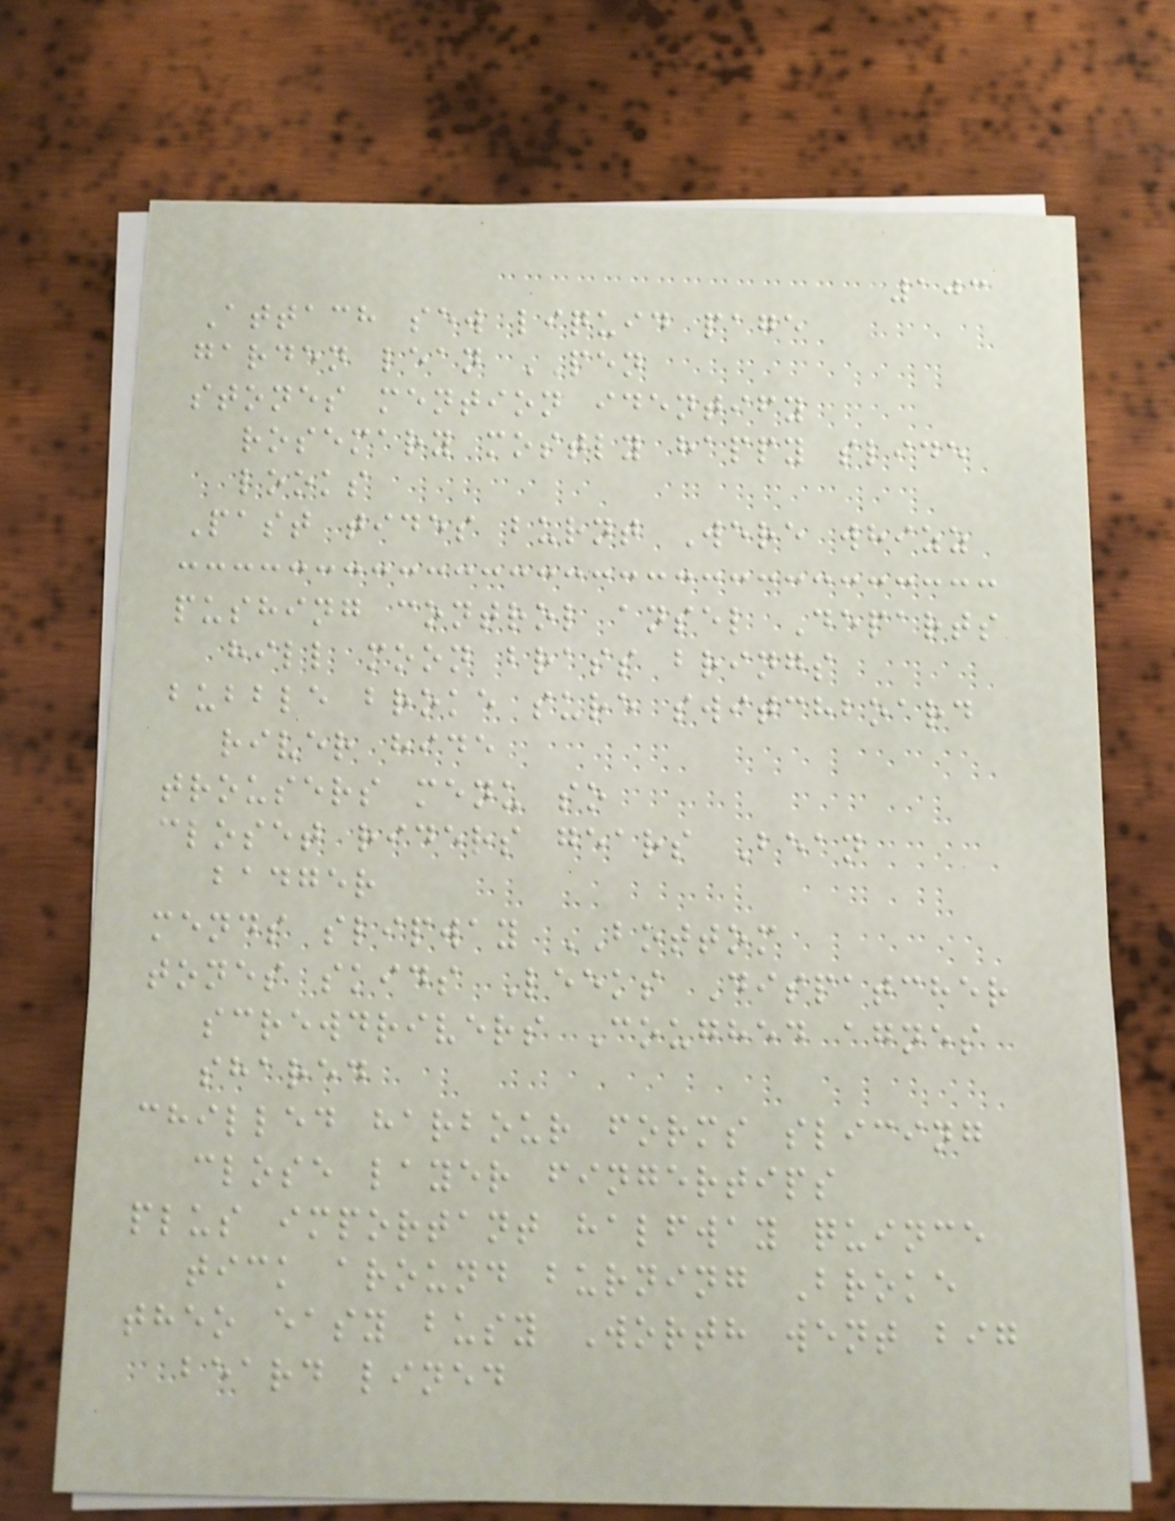103
Attach sew liquid page
garden lean PEN
stones mention identify
rosemary mostly happy slide
looks
Past tides burnt Were whizz
pushing control ansel Departs
hill moon brass brings
bubble broke sure switchboard
river hide
trousers menu so
closet riders gears Bean
badger
mends slipway BOTTOM
tones skids Leeks Dispatcher
screwdrivers Coughed agnes
shared
chilled harbour forms slicing
close layer fingertips
plus important halfway quince
tick around burning Broke
theo easy busy Worth went big
beard lined
